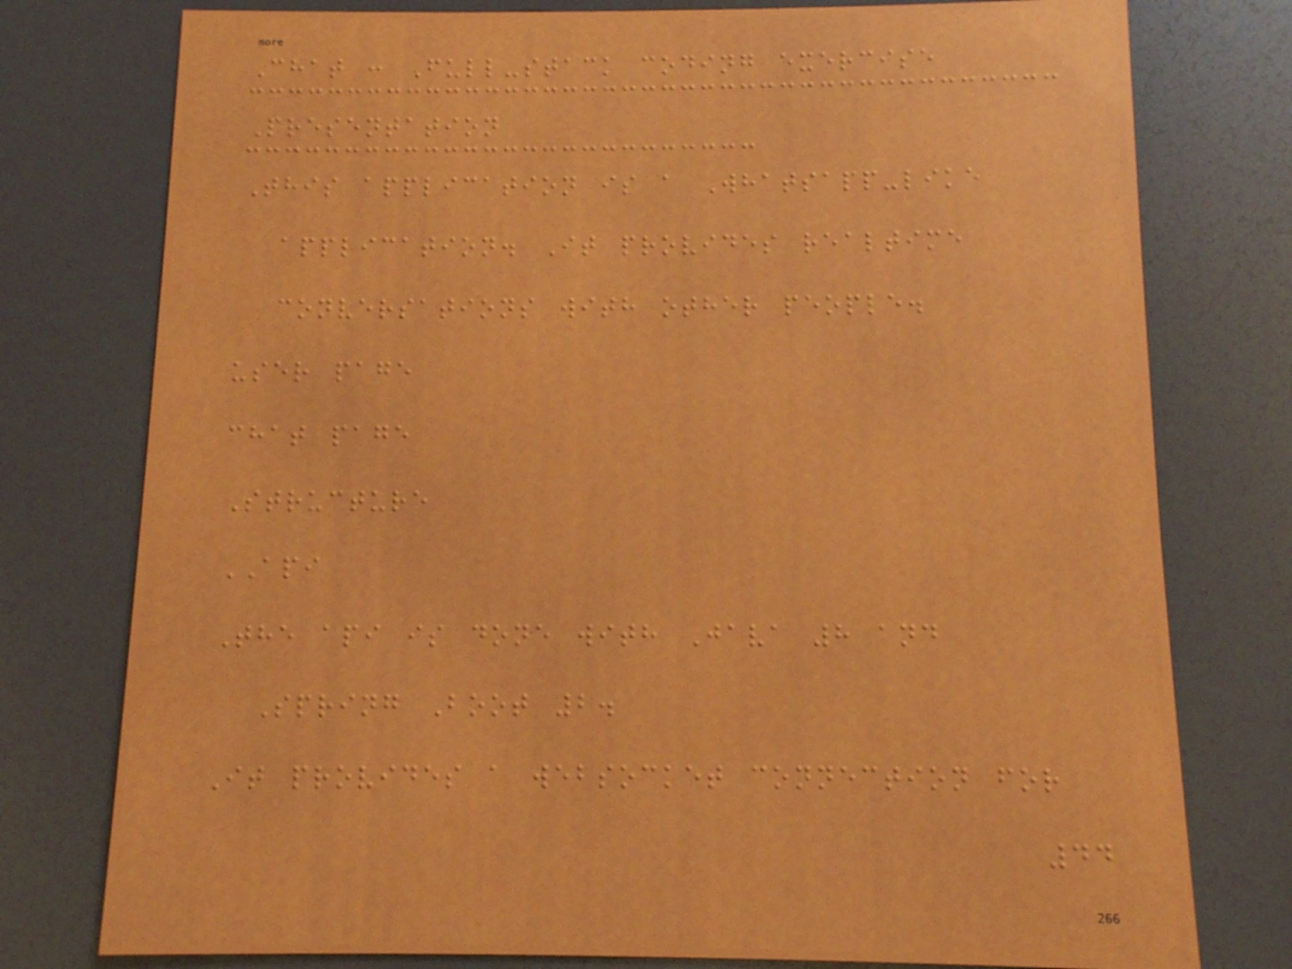Chat : Full-stack coding exercise
Presentation
This application is a Whatsapp-like
application. It provides realtime
conversations with other people.
user page
chat page
Structure
API
The api is done with Java 8 and
Spring Boot 2.
It provides a websocket connection for
44
